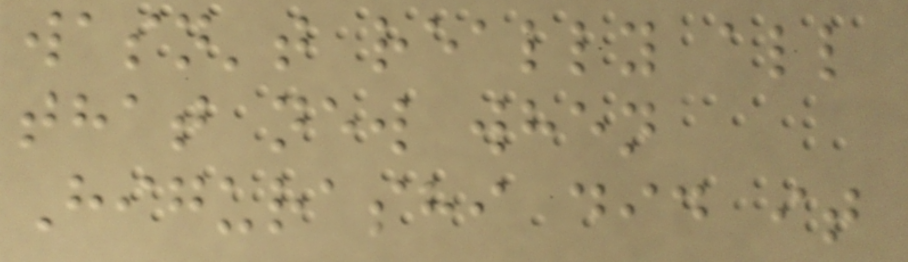wasn't really all
that new when
Higurashi did it
